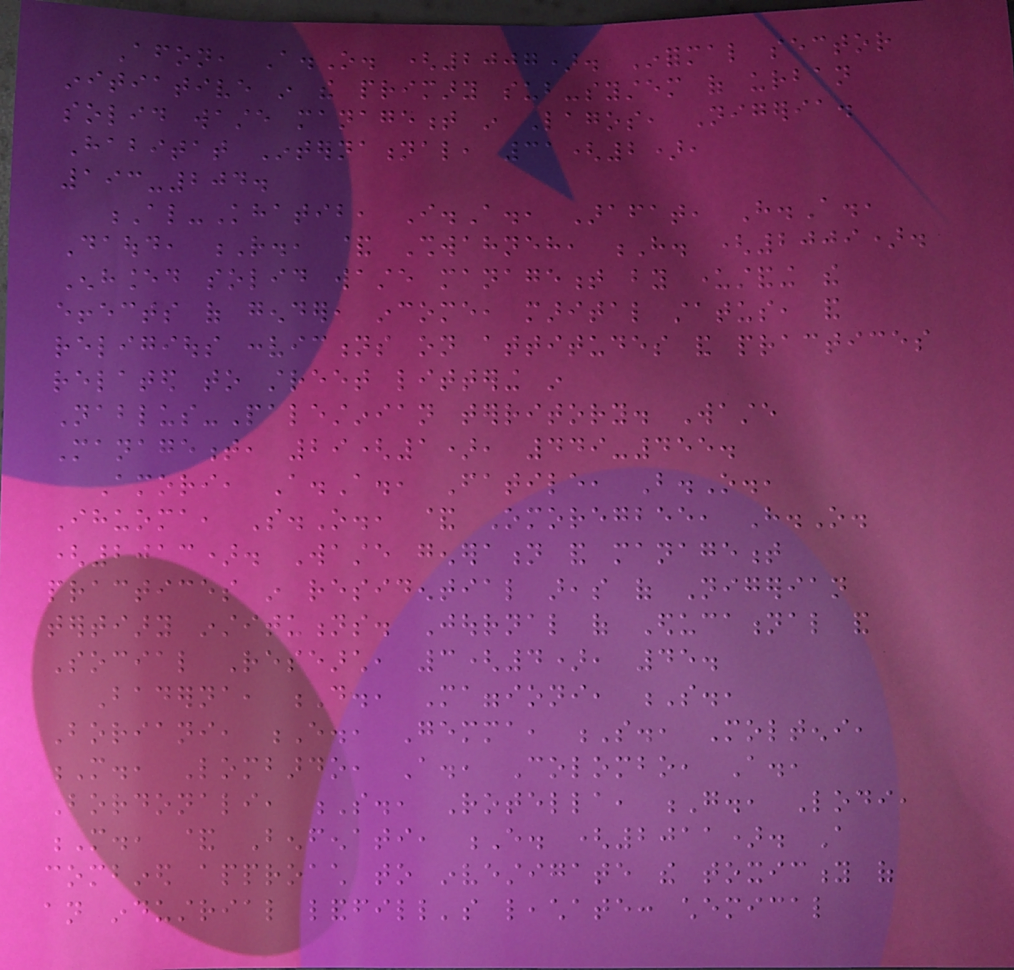Afon, A.O. (2007). Informal sector
initiative in the primary sub-system of urban
solid waste management in Lagos, Nigeria.
Habitat International, 31(2),
193-204.
Al-Khatib, I.A., Arafat, H.A.,
Daoud, R., & Shwahneh, H. (2009).
Enhanced solid waste management by understanding the
effects of gender, income, marital status, and
religious convictions on attitudes and practices
related to street littering in
Nablus-Palestinian territory. Waste
Management, 29(1), 449-455.
Amori, A.A., Fatile, B.O.,
Ihuoma, S.O., & Omoregbee, H.O.
(2013). Waste generation and management
practices in residential areas of Nigerian
tertiary institutions. Journal of Educational and
Social Research, 3(4), 45.
Baderna, D., Maggioni, S.,
Boriani, E., Gemma, S., Molteni,
M., Lombardo, A., Colombo, A.,
Bordonali, S., Rotella, G., Lodi,
M., & Benfenati, E. (2011). A
combined approach to investigate the toxicity of
an industrial landfill's leachate: chemical
